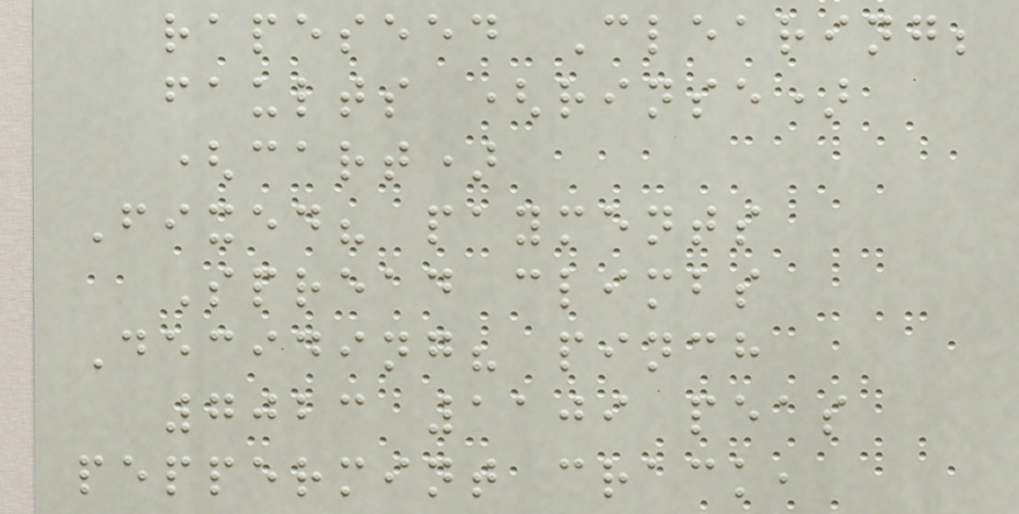rapeseed Clearing;
faults (rinse)
(cart)
Fixed? payments
Spread climbs
Deciding? pinch
7023 1109 peas
peppermint crack,
